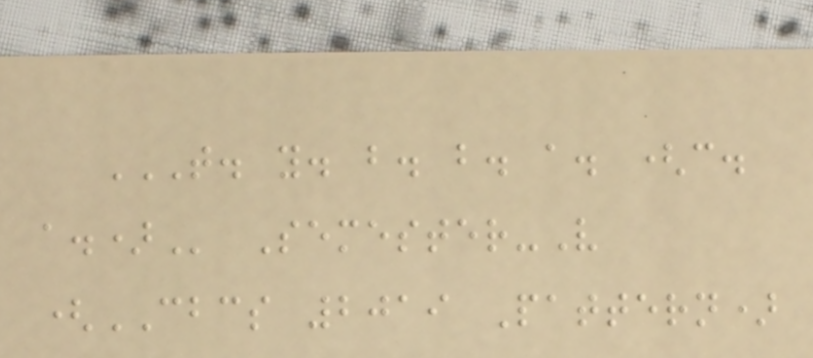T. Y. B. B. A. (C.
A.) Semester-V
(CBCS 2019 Pattern)
